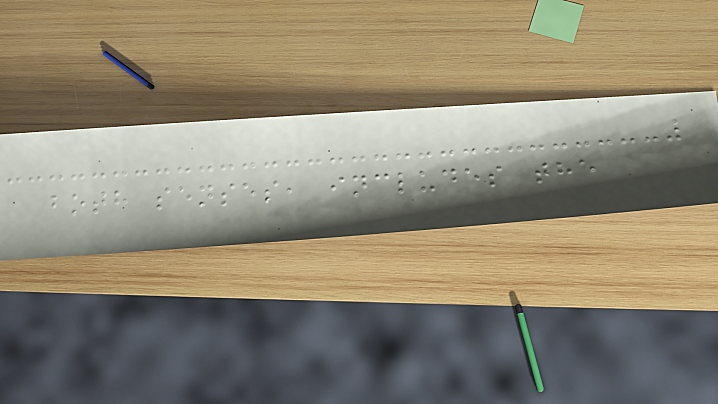both senses, includes the
